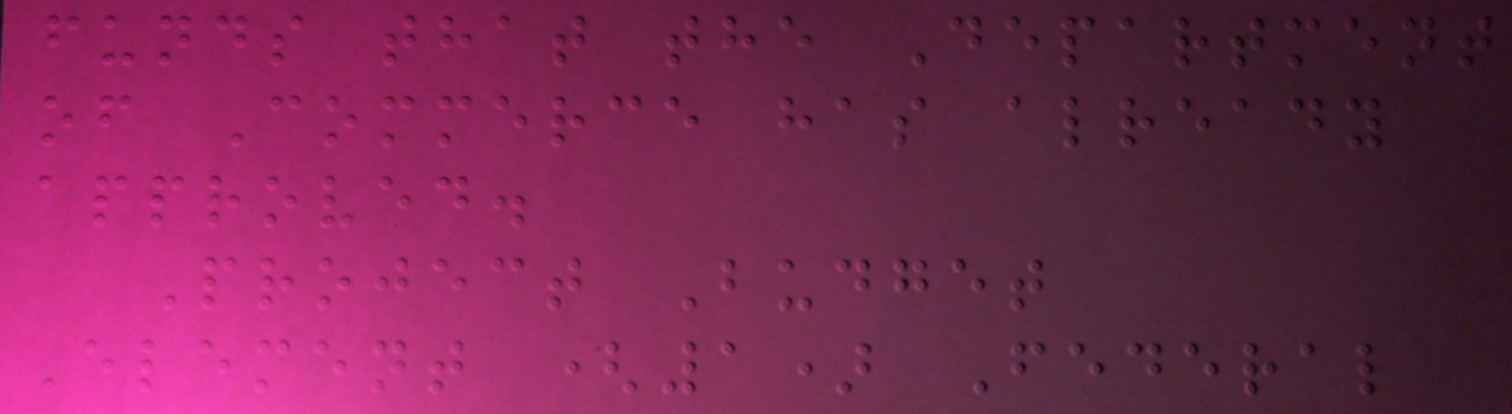funds that the Department
of Commerce has already
approved.
Project Budget
Element (1) Federal
